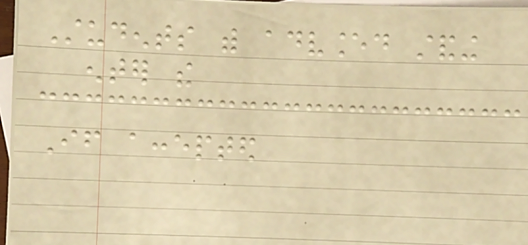Students with advanced standing
enter the
If accepted
